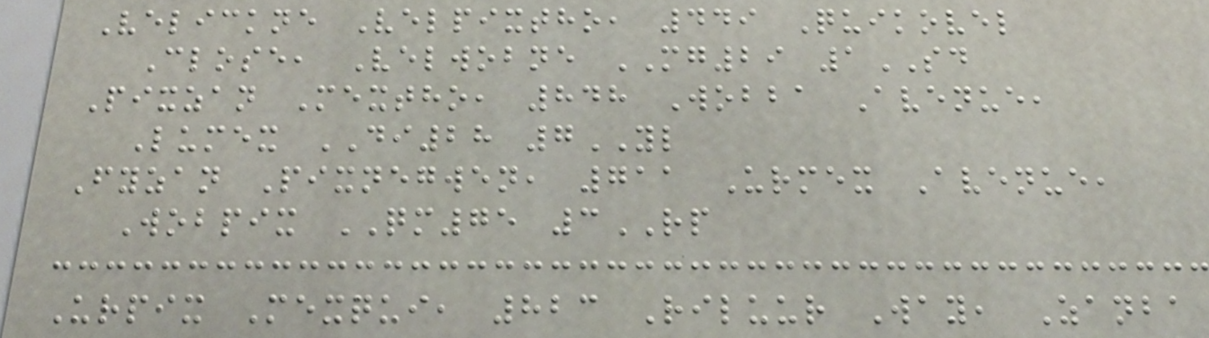Velickne Velpixtho, 449 Quikovel
Close, Velwobne MG29 1SD
Pixzan Mextho, 848 Wobba Avenue,
Lumex DI28 7YL
Fyzan Pixnegwen, 711 Urmex Avenue,
Wobpix QM75 3RP
Urpix Mexqui, 823 Riluur Way, Zanba
